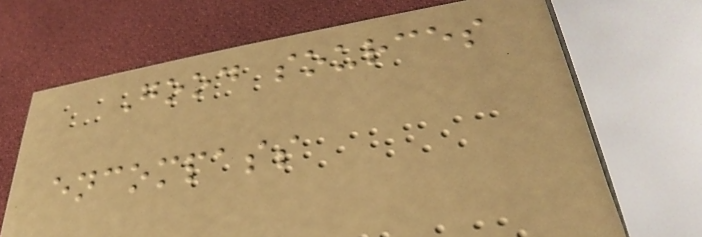Good sources
encompass
